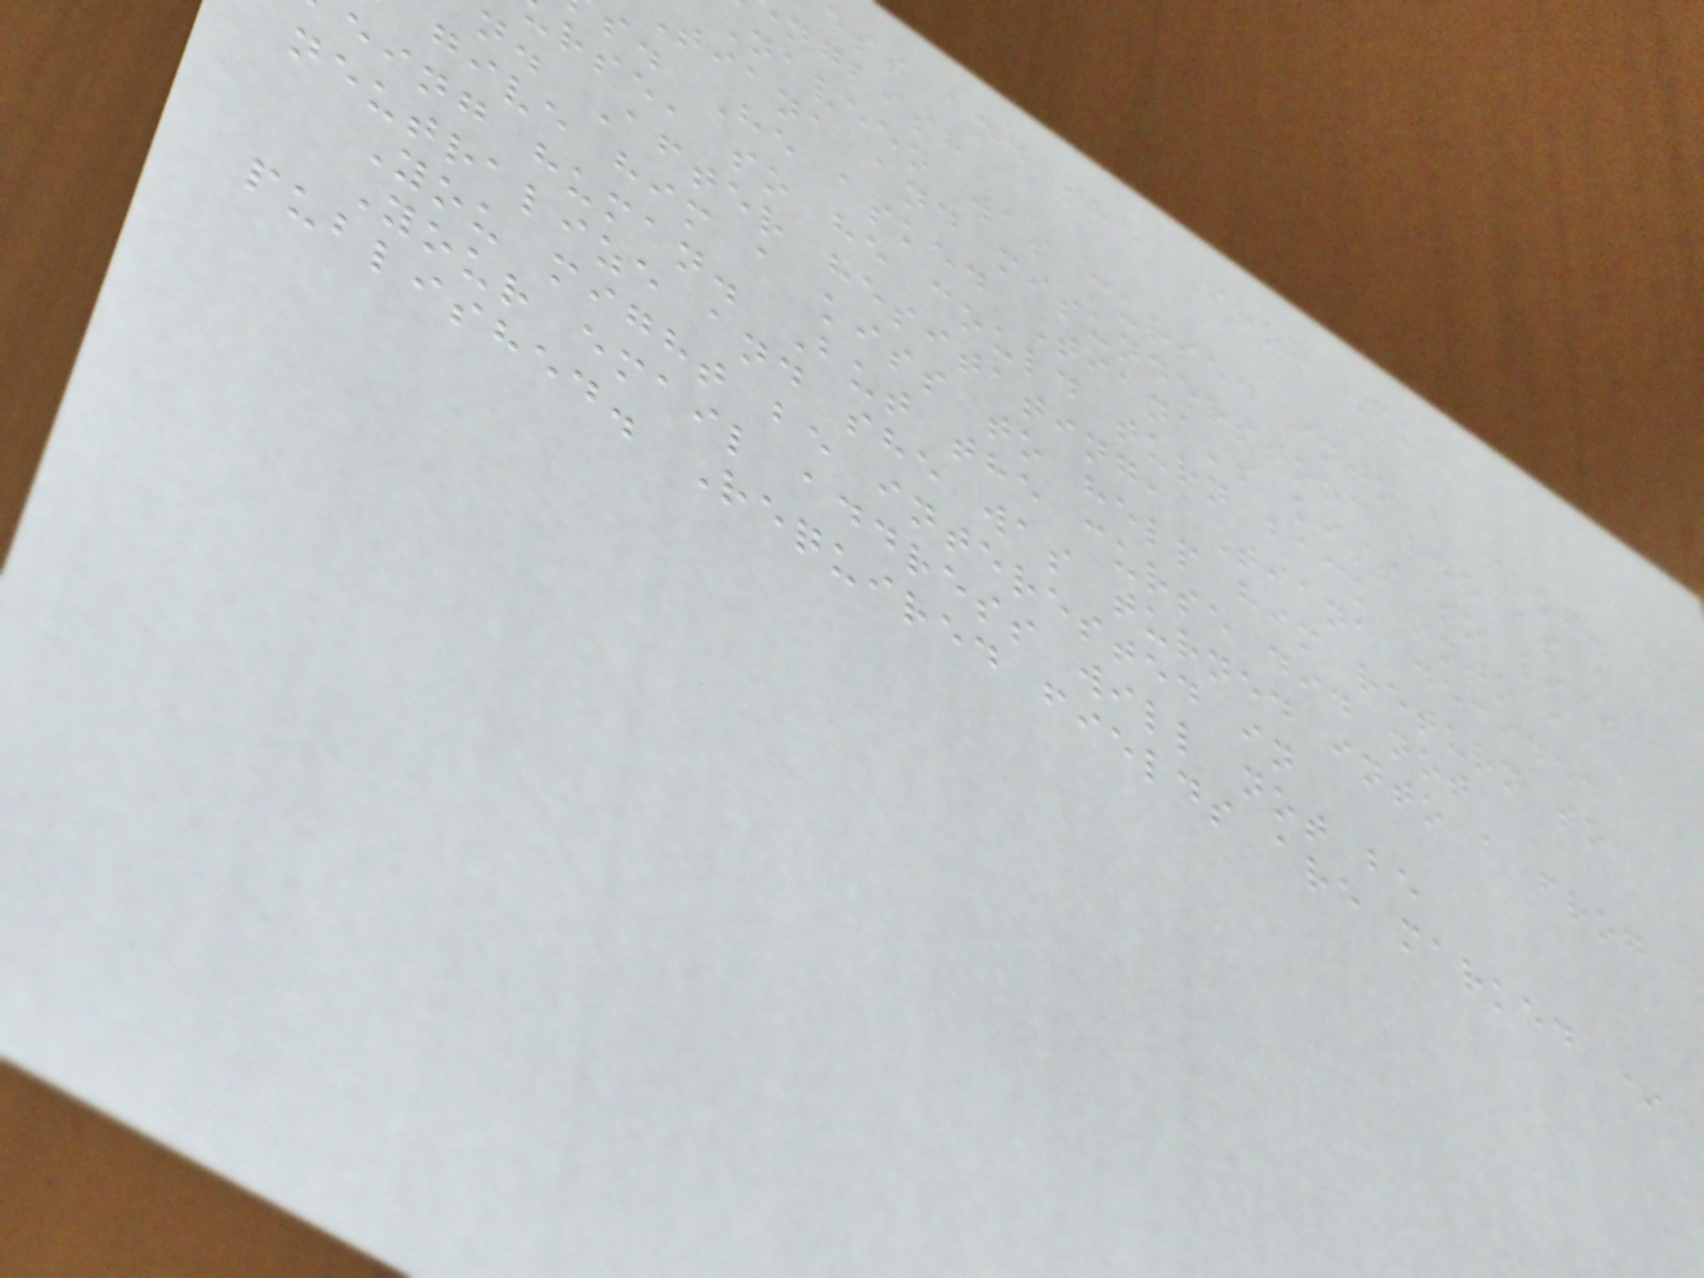ess and the Frog Full
nglish
Naveen was cursed into a frog.
tiana and misunderstood her as a
s. He asked Tiana's kiss to lift
rse, so he could turn back into a
n. After hesitating, Tiana decided
give him a kiss to help him return to
eing human. But the curse did not
neutralize and she was turned into a frog
You might be interested in
Your email address will not be
published. Required fields are marked *
